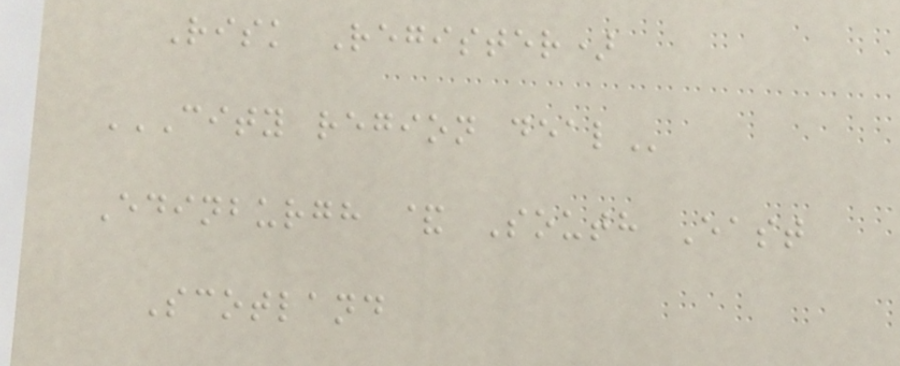Risk Register)
CITY REGION DEAL
Edinburgh & South East
Scotland
